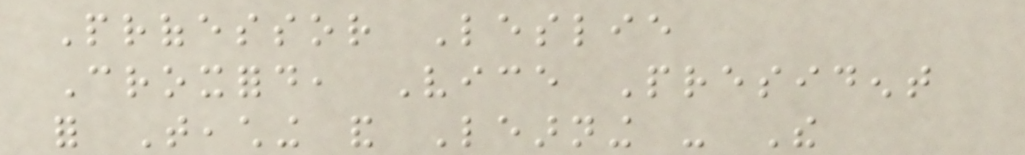Professor Leslie
Croxford, Vice President
for Teaching and Learning - The
